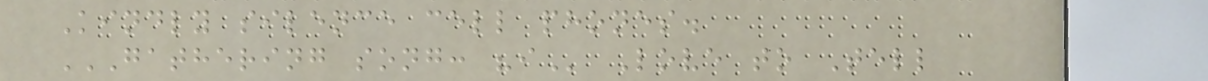Kindly silence cell phones.
GATHERING SONG: "I Love to Tell
